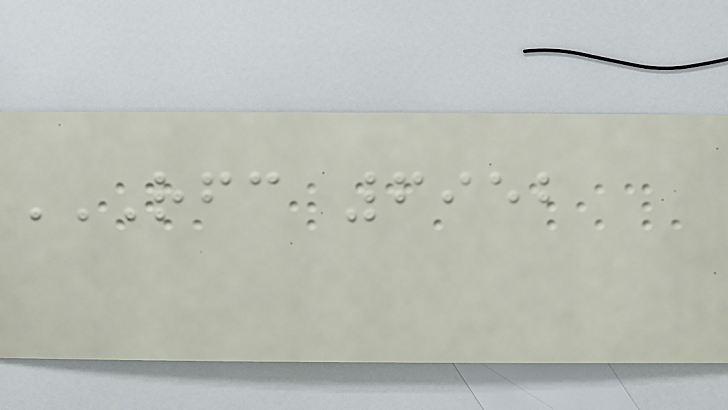RFC 6952
